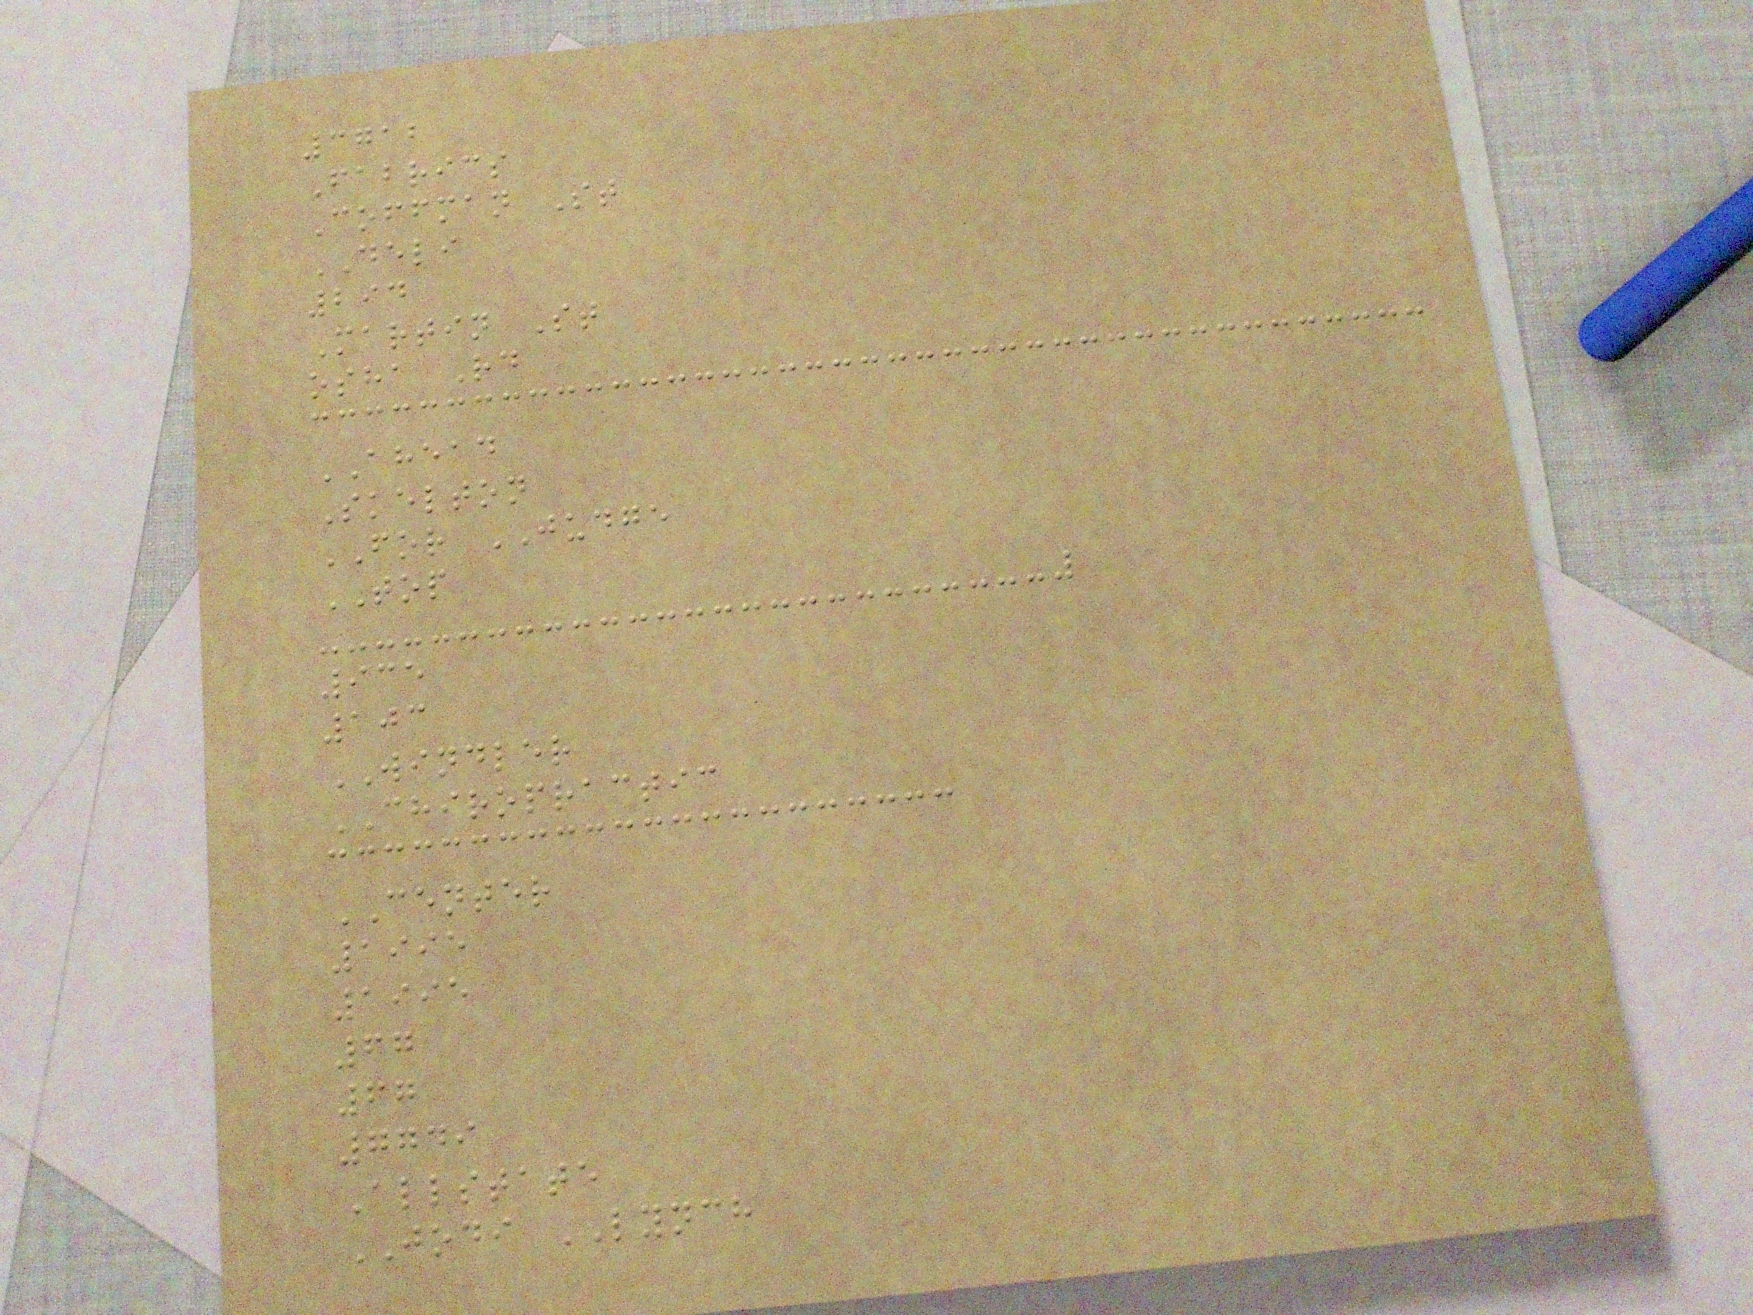3712
Fabrics
Coffman St
DELI
294
Martin St
osha Rd
AHEAD
Skelton
FOR JUDGE
TOP
935
103
WINDLER
CHIROPRACTIC
CENTER
1995
1995
67
67
7749
Allstate
JODI LYNCH
